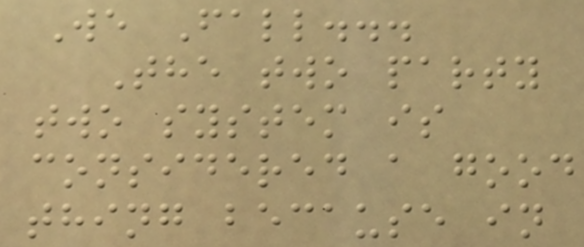We Fall...
The two party
two system is
considered a good
thing because in
